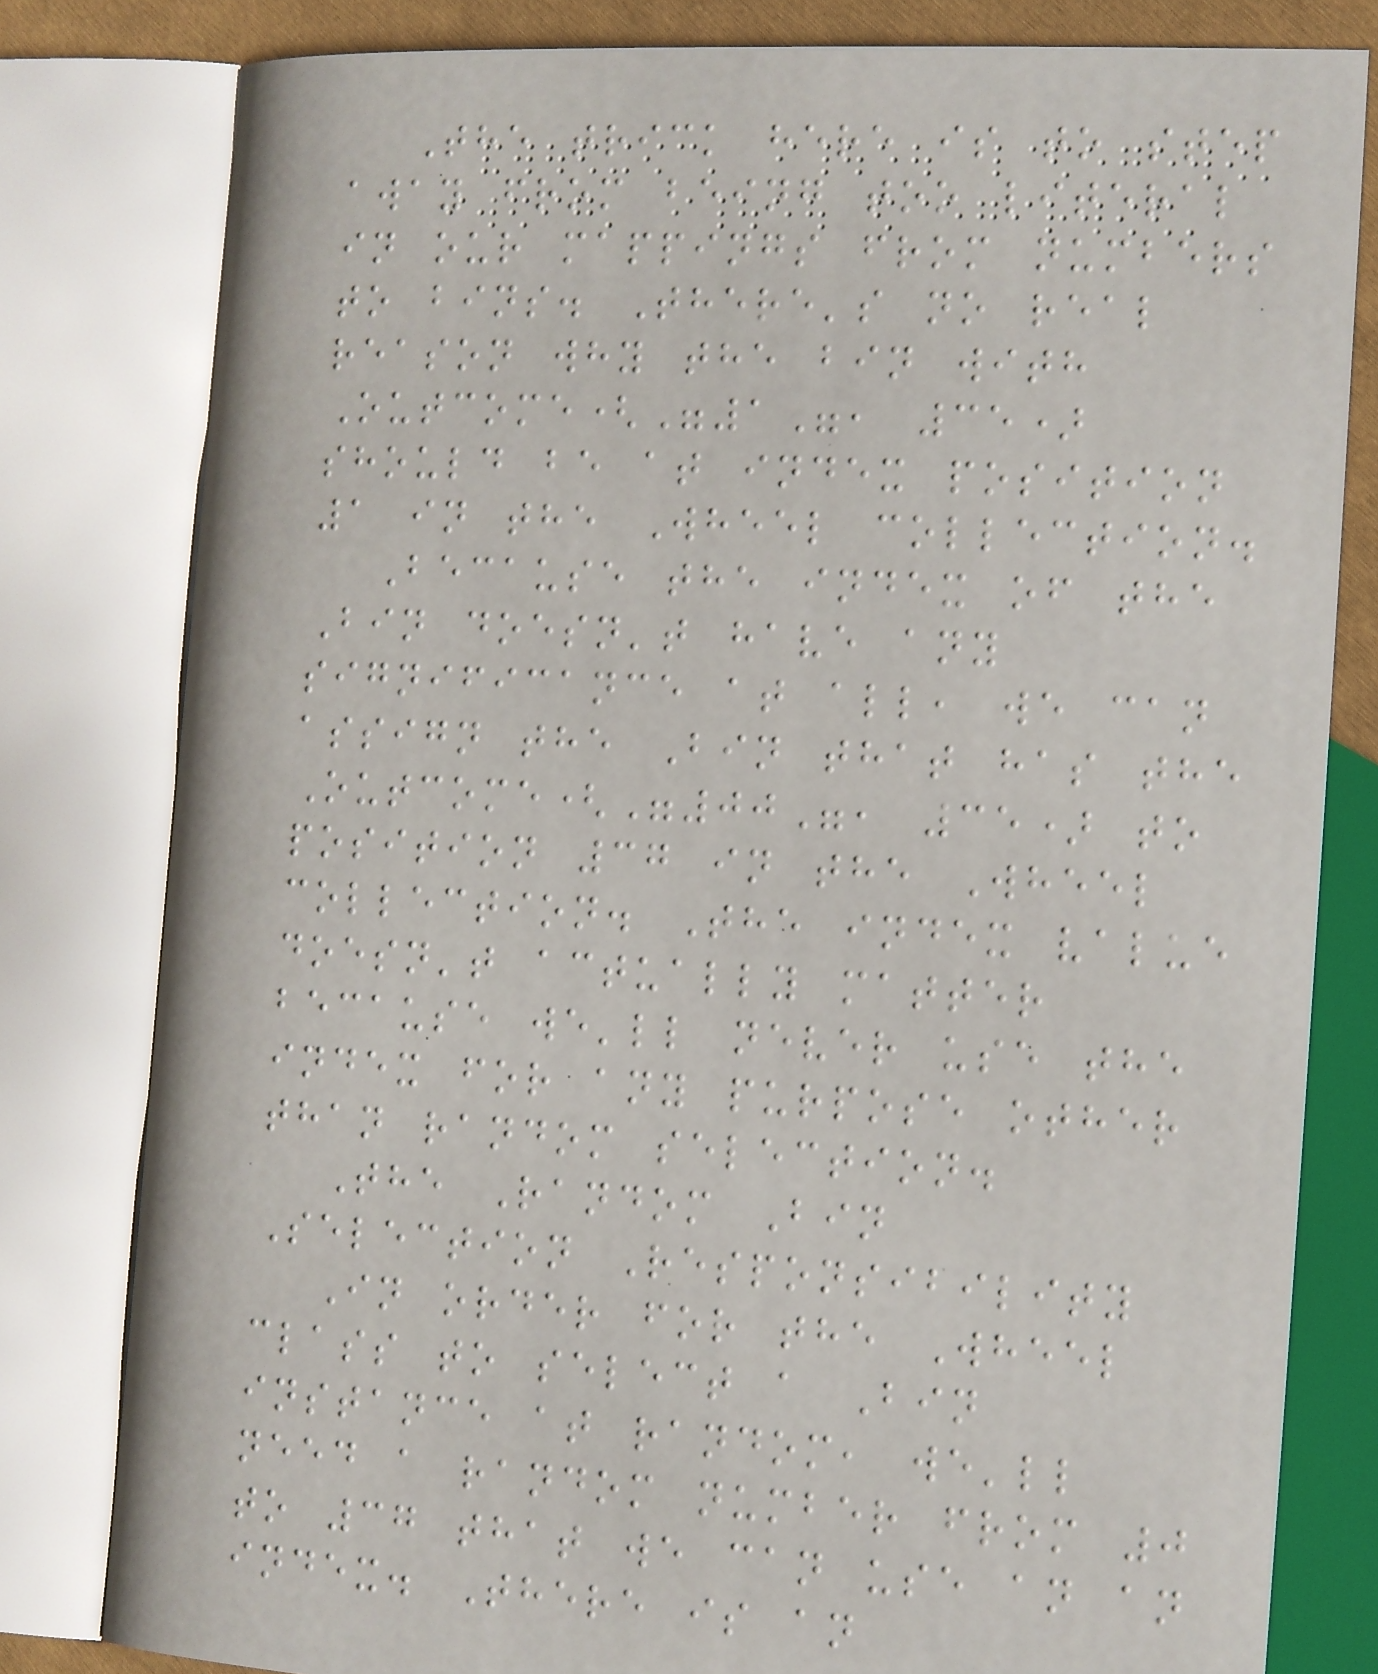The trick here is to step
away from being too literal
in our mappings from numbers
to bins. There's no real
reason why the bin with
Outcome("1", 35)
should be at index position
1 in the Wheel collection.
Because the index of the
Bin doesn't have any
significance at all, we can
assign the Bin that has the
Outcome("00", 35) to
position 37 in the Wheel
collection. The index value
doesn't actually matter
because we'll never use the
index for any purpose other
than random selection.
The Random Bin
Selection Responsibility
In order for the Wheel
class to select a Bin
instance at random, we'll
need a random number from 0
to 37 that we can use an an
index. There is an
